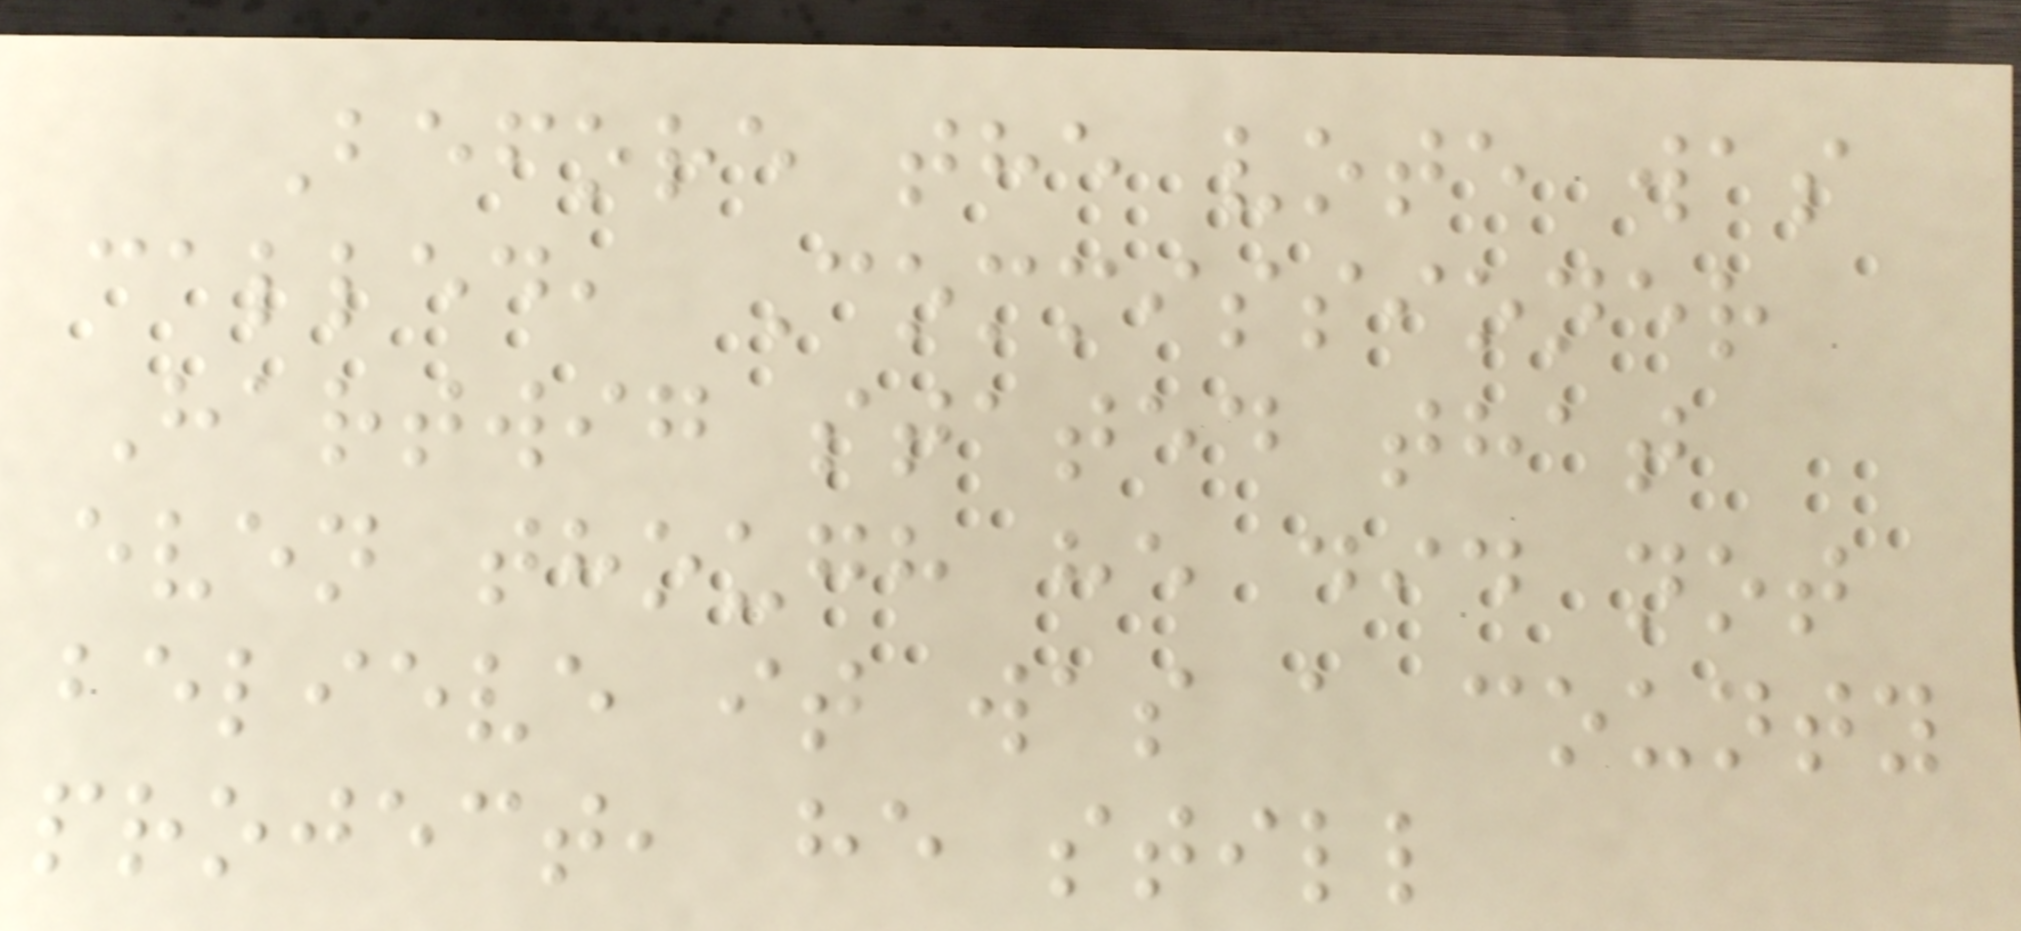Before the vote was
called, Commissioner
Hartwig stated that
even though he did not
believe it was a county
project, he still
